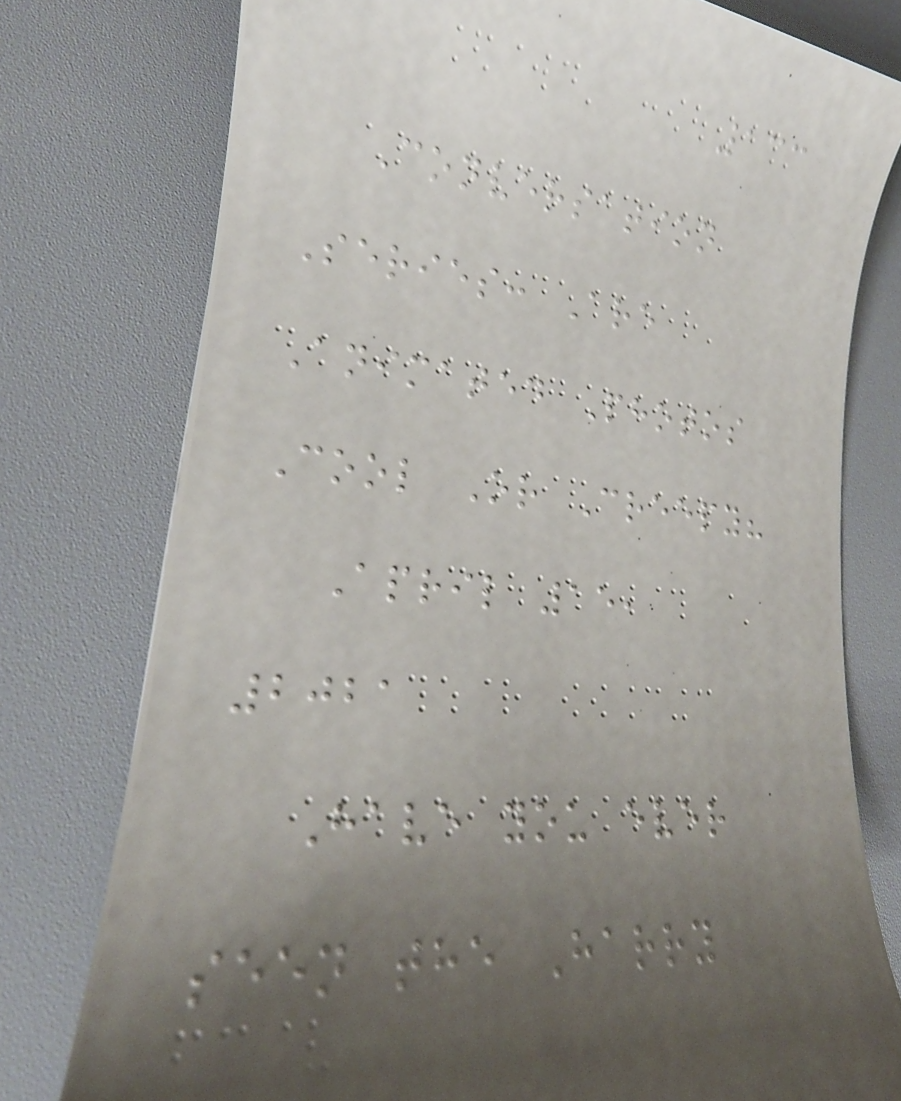133
Conversation
Series: Are
Animated Photos
Cool Or Creepy?
April 15,
2021
Have you ever
seen the Harry
